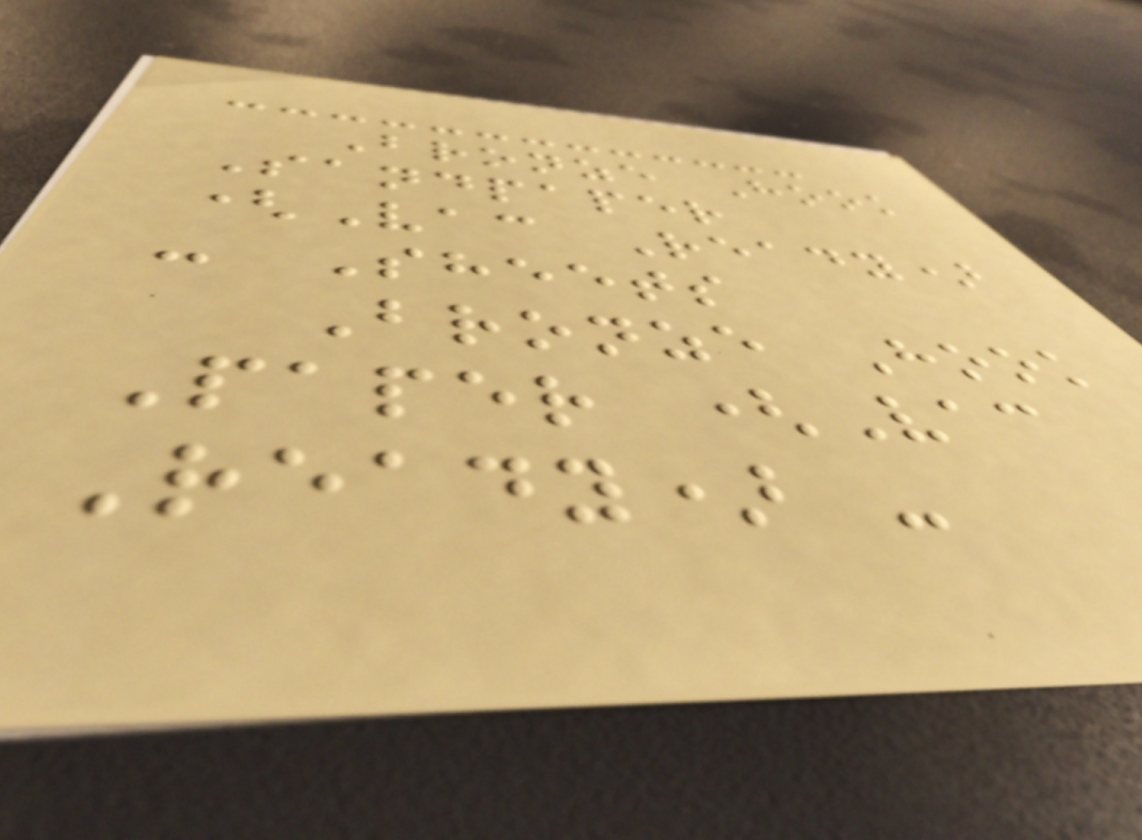Bronze Hook
Sandpaper
(Vac Ready)
- Sheets
Bronze Hook
Paper (Vac
Ready) -
